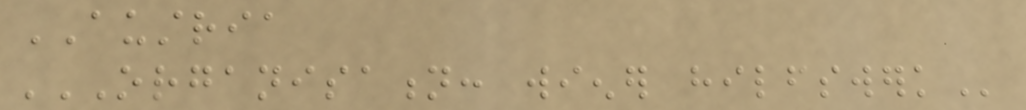AUSTRIA
ORGANISATION: WIENER HILFSWERK
